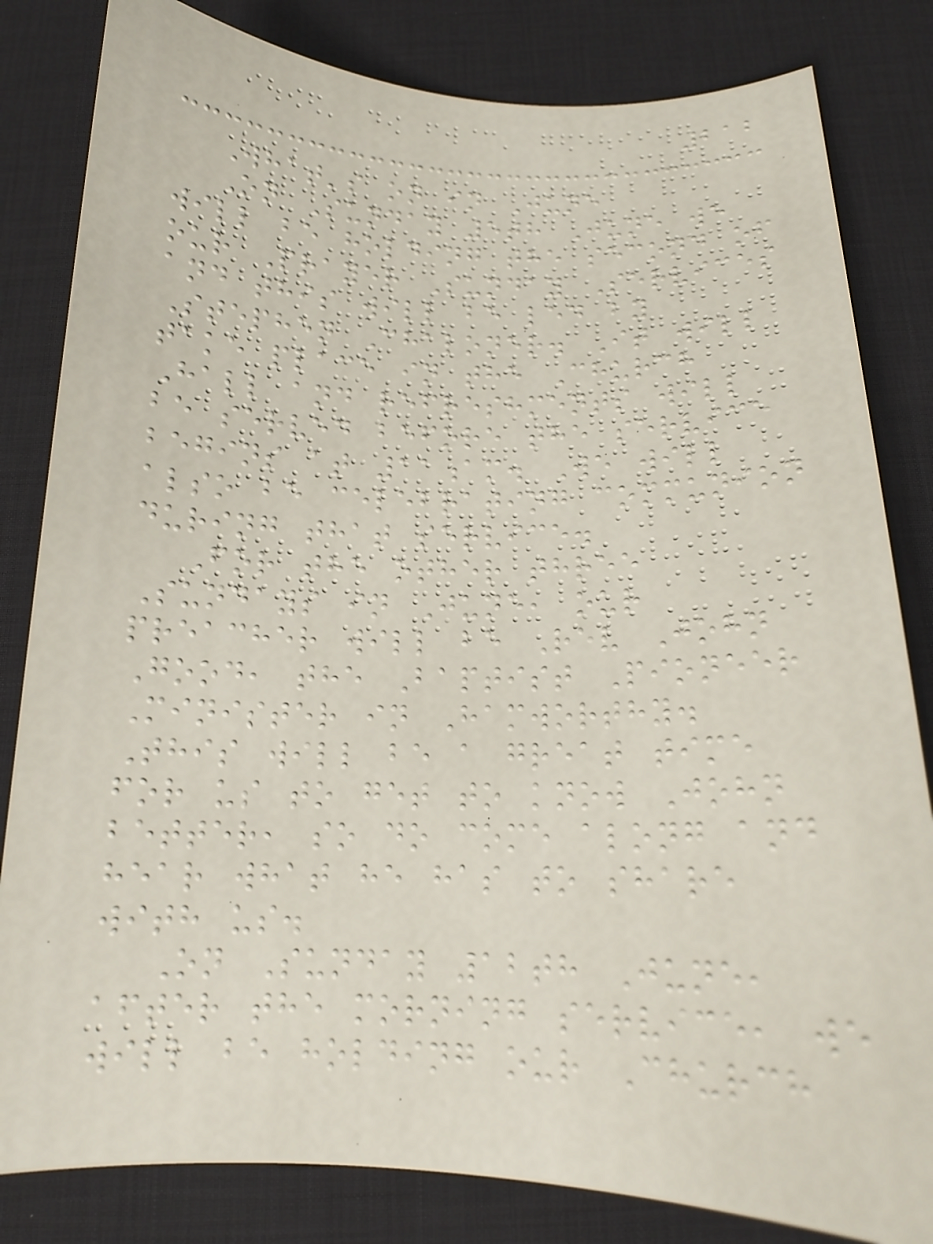212
What's on in June
On Sunday 5th June we
will be holding the second of
our Prayer Sunday Services
and this will be led by
Stephen Chaloner. It will
take place in the Church
Hall and refreshments will
be served before the service
begins at 11am. We will
also be celebrating communion
during that service.
For the other three
Sundays in June, our
preacher will be Rev John
Good, the Baptist Pioneer
Minister in Hamworthy.
This will be a great time
for us to get to know John
better, so do come along and
hear what he has to share
with us.
On Sunday 12th June,
after the morning service, we
will be holding our Church
